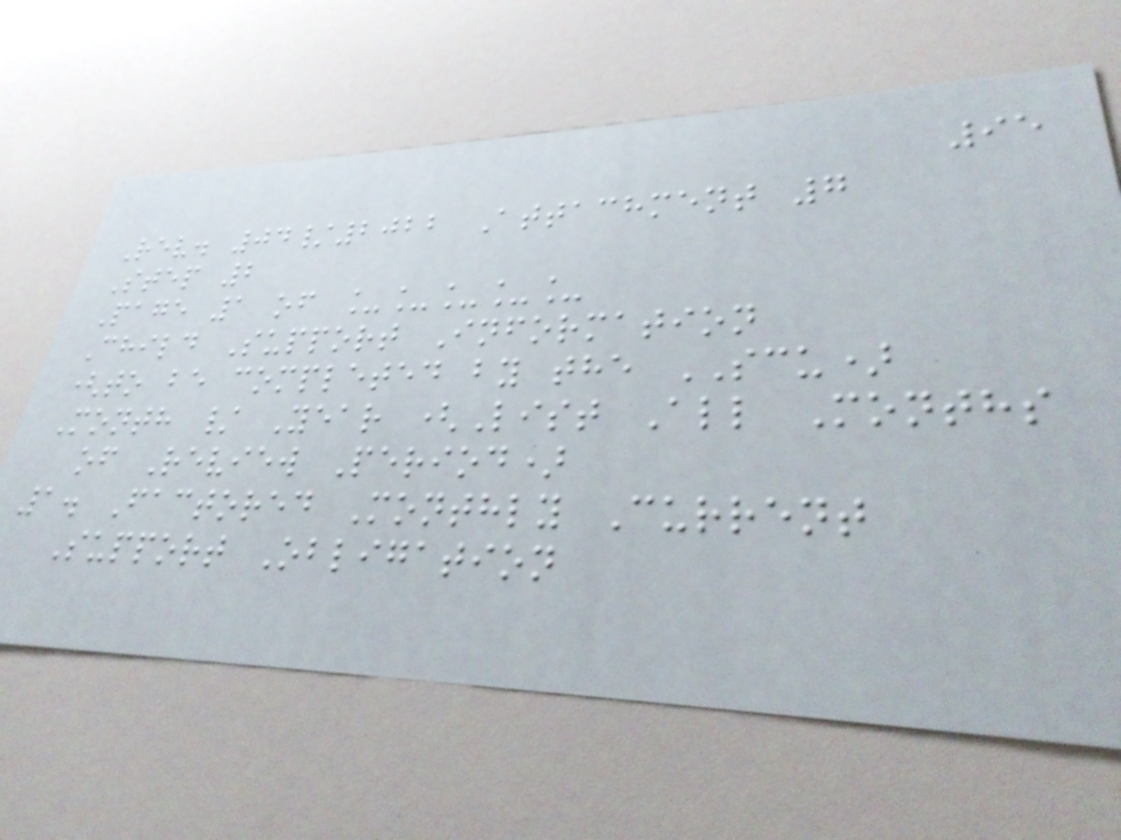95
Rev. 04/2022 Attachment 7
Step 2
Page 1 of _____
Child Support Information
(to be completed by the SCU)
Month / Year (List All Months
of Review Period)
1. Factored Monthly Current
Support Obligation
